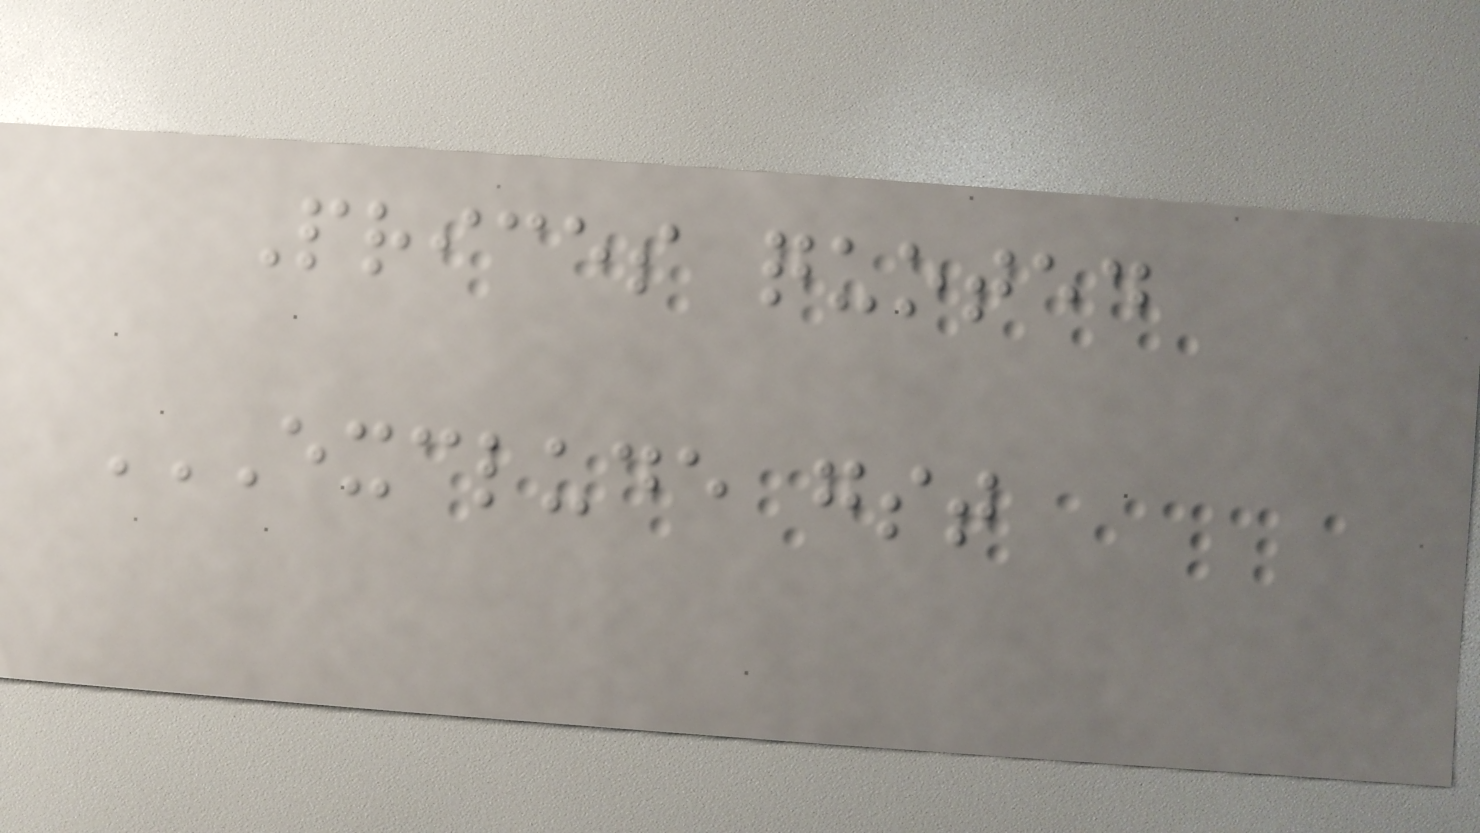Prices quoted
EXCLUDE GST
